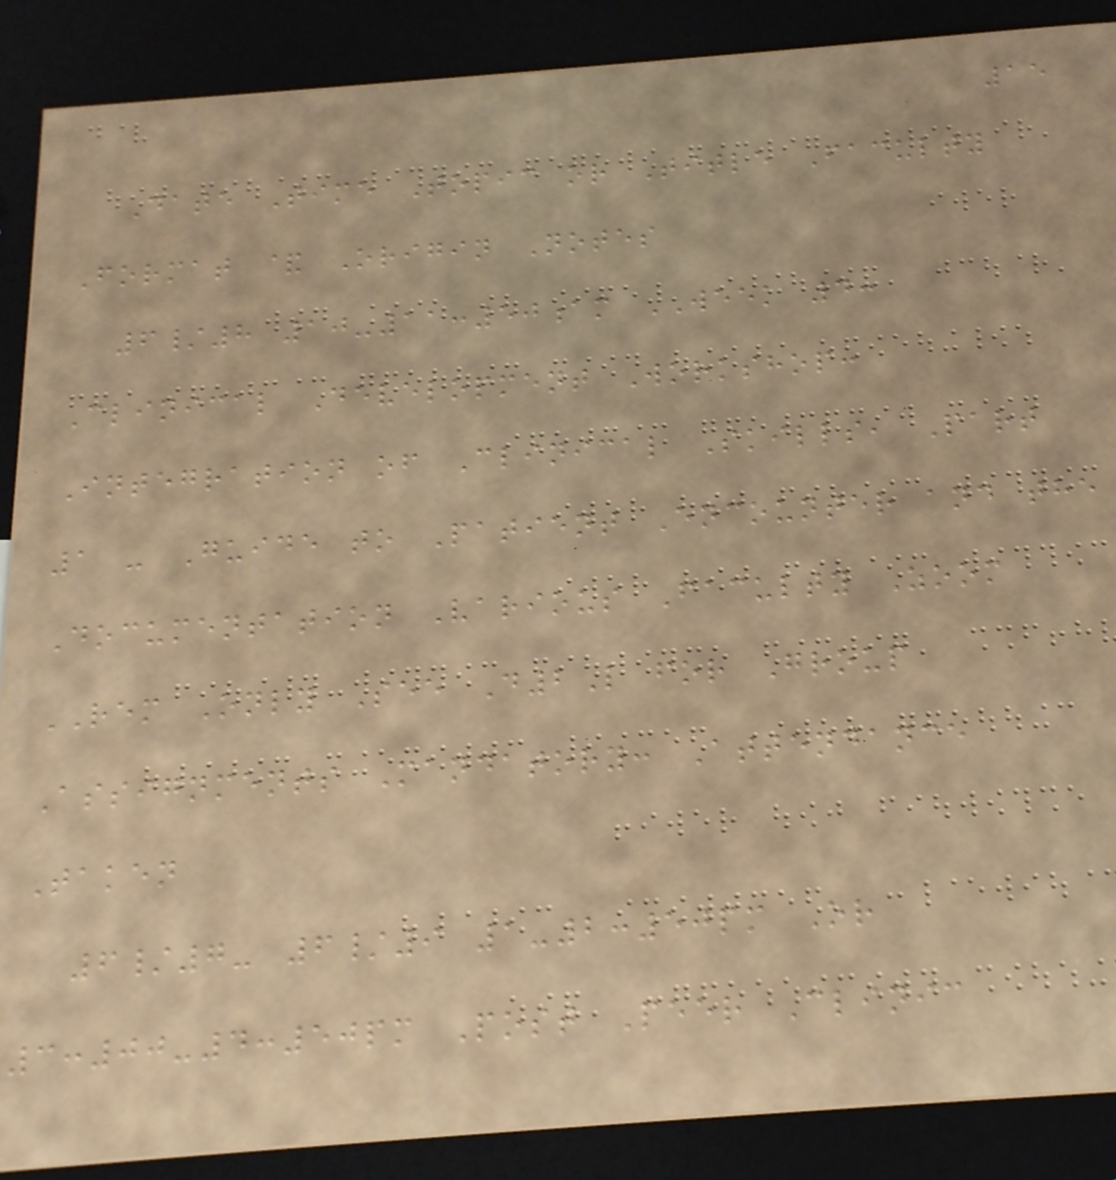15
Date Time Topic or Title Faculty
Format & Origin Notes
6/8 10-11:50am WEEK 4:
Clinical Development Workshop:
Integration of Clinical Skills, Part
1 - Guide to Patient Encounter and the
Documentation Various Faculty Zoom
REM Only See D2L for Group
Assignments Mandatory: Attendance
Taken
6/7- 6/9 1-2:50pm Or
3:00-4:50pm Post Peer Clinic
